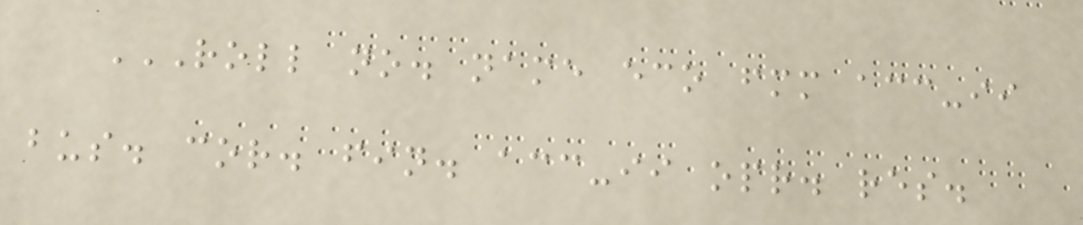ROLL NO. NAME ECO FMM ACC-II
BUS. COR. FIN. ACC-II OPR. RES.
